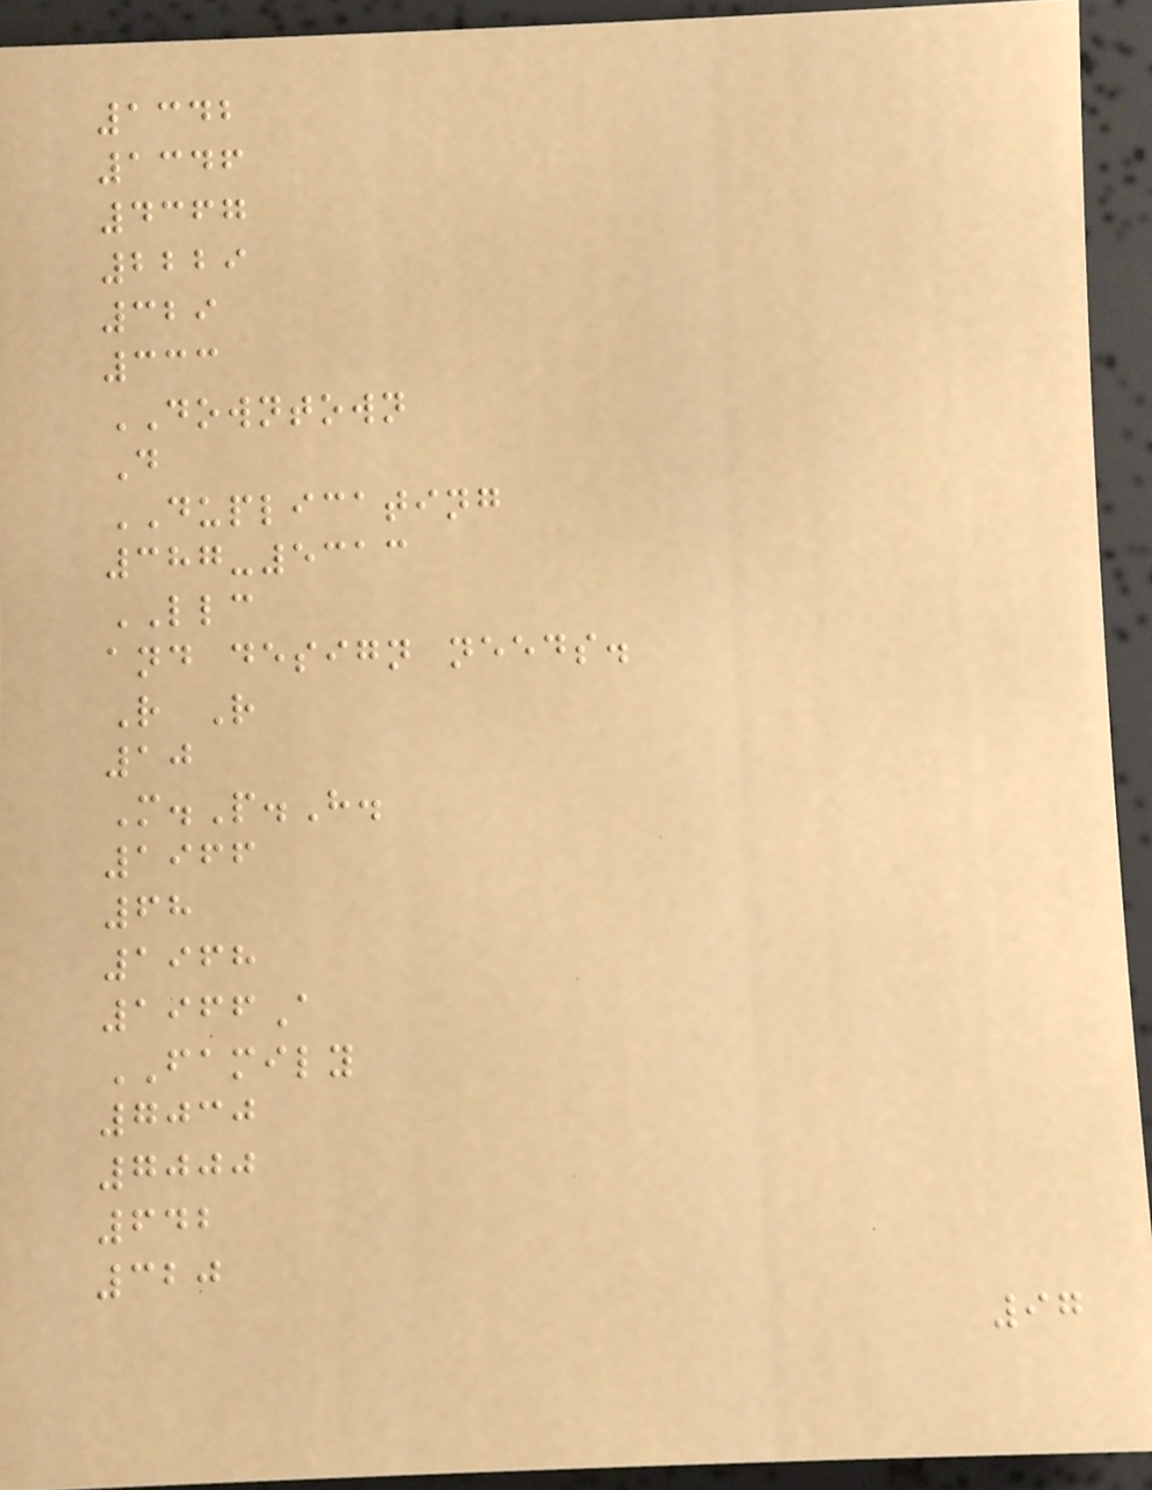1342
1346
4367
2229
329
333
DOWNTOWN
D
DUPLICATING
387-5313
LLC
and design needs.
R R
10
M.P.H.
1966
68
1968
1966A
FAMILY
7030
7000
642
320
97
